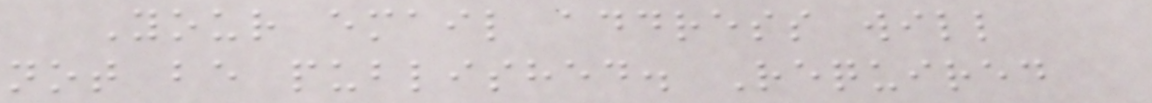Your email address will
not be published. Required
